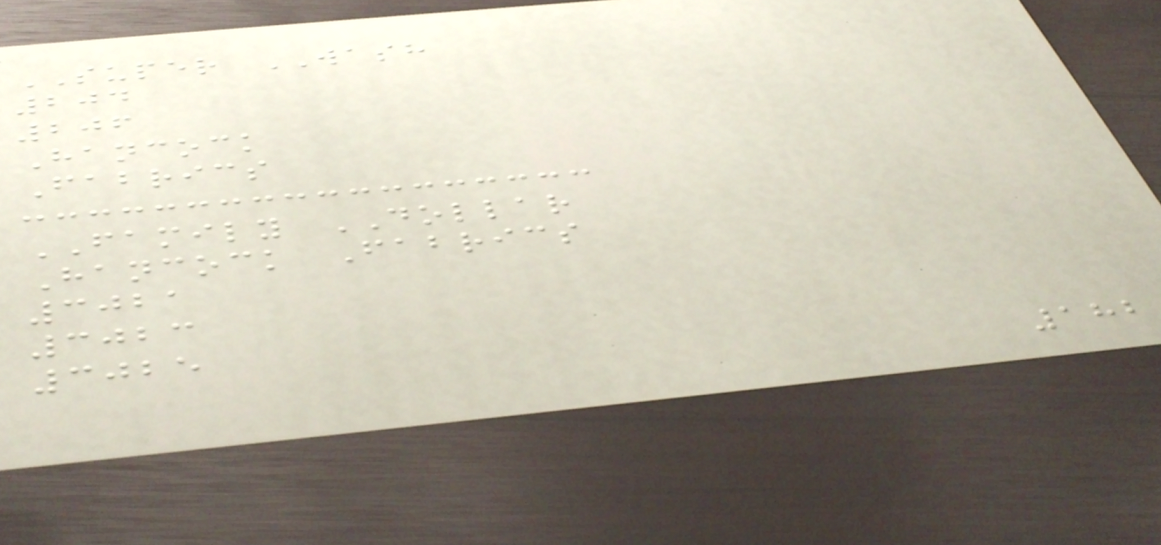SUPER WASH
204
206
Hancock
Fabrics
FAMILY DOLLAR
Hancock Fabrics
3021
3023
3025
182
